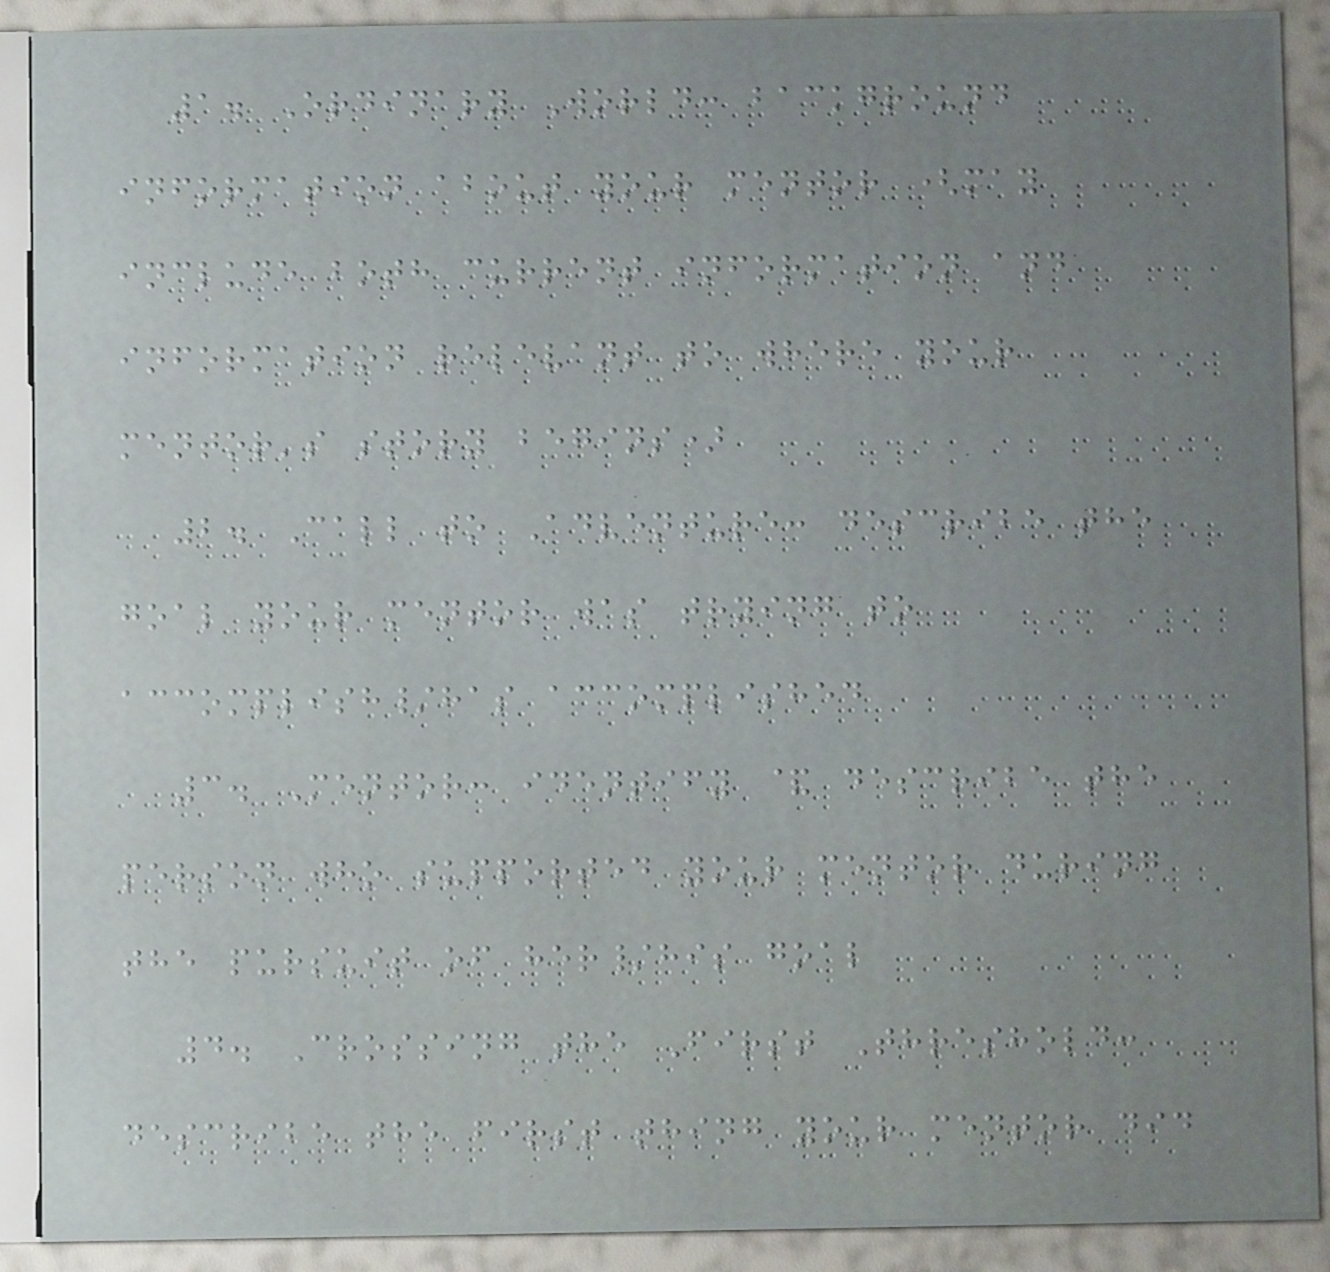1. Ordinary World: background
information about your mentor (may
include both current information and
information relevant to where your
mentor's story begins)
2. Call to Adventure: describe the
goal your mentor was trying to
accomplish/has accomplished
3. Mentor: identify & describe the
person who supported your mentor during
the pursuit of her/his goal
4. Crossing the First Threshold:
describe the first thing your mentor did
